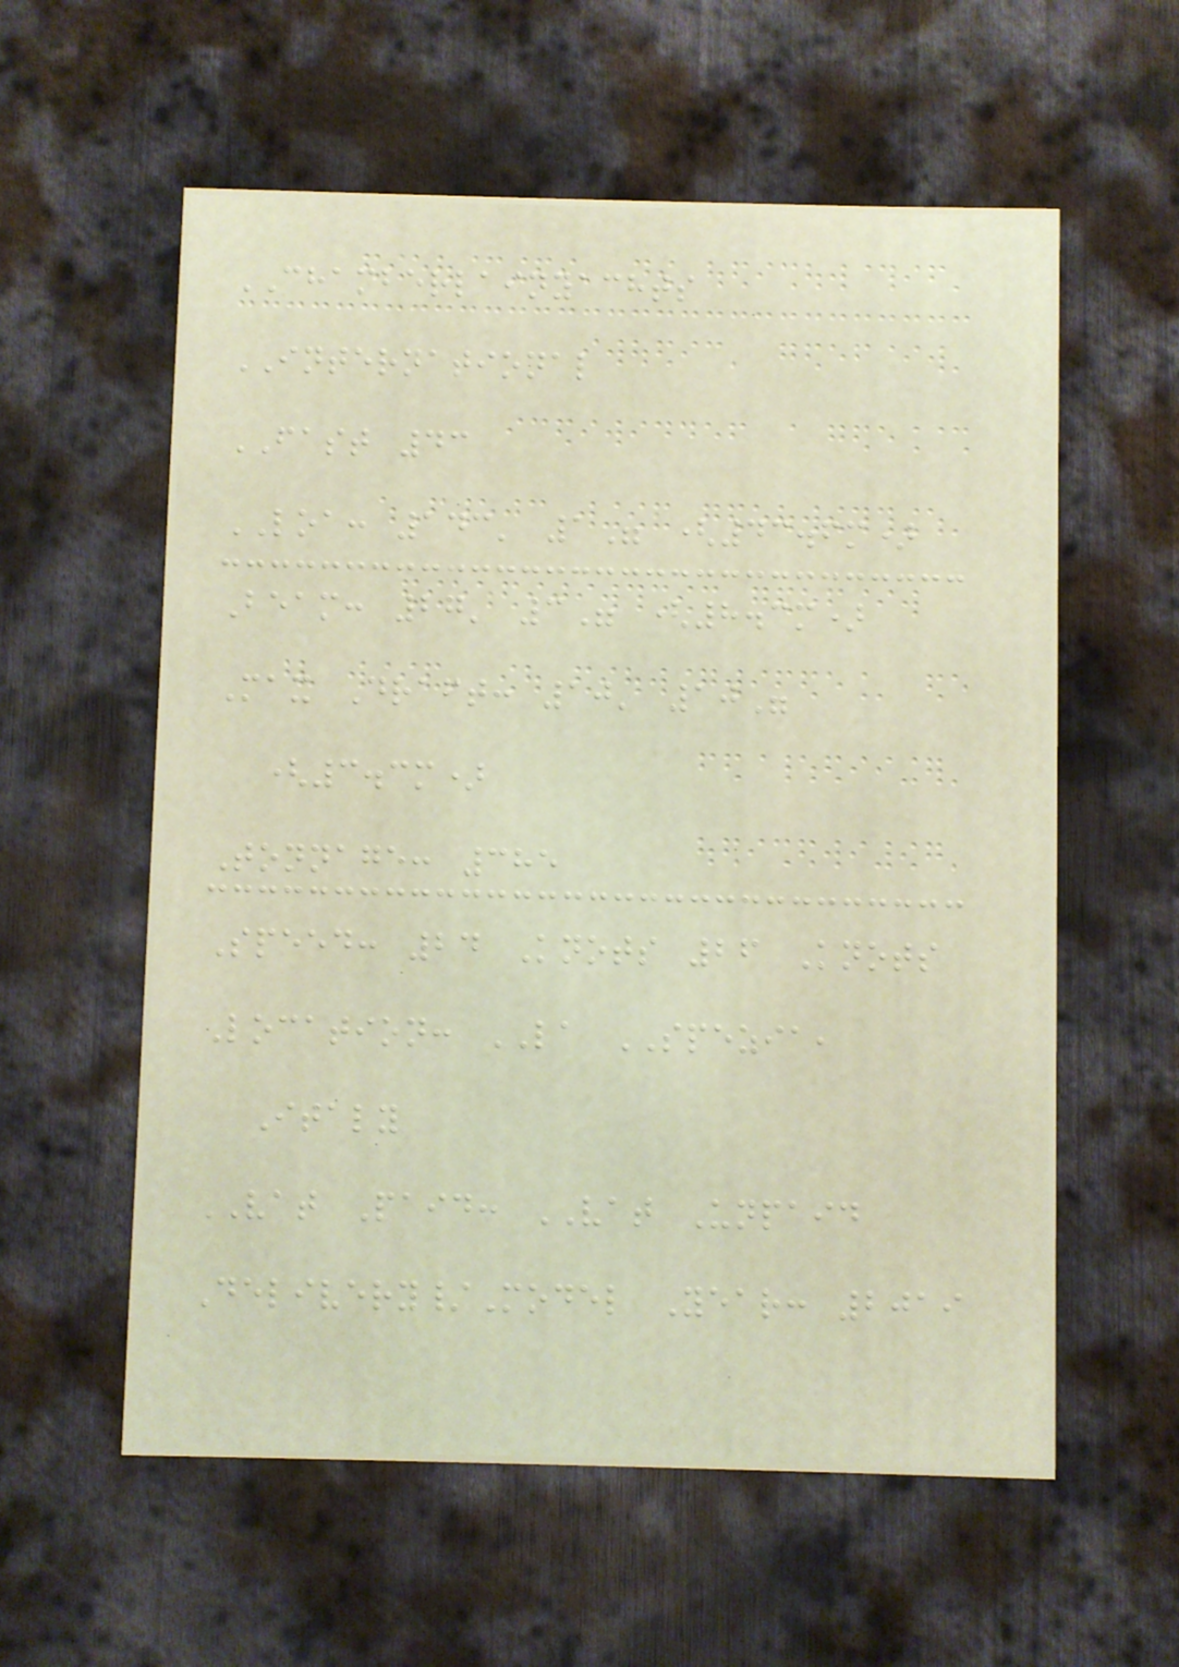CHAMBERLAINYACHTS
INTERNATIONAL
FAST 43
LOA: 143' 1" (43.6m)
Beam: 27' 3" (8.3m)
Max Draft: 10' 10"
(3.3m)
Tonnage: 385
Speed: 24 Knots 26 Knots
Location: LA SPEZIA,
Italy
VAT Paid: VAT Unpaid
Delivery/Model Year: 2019
